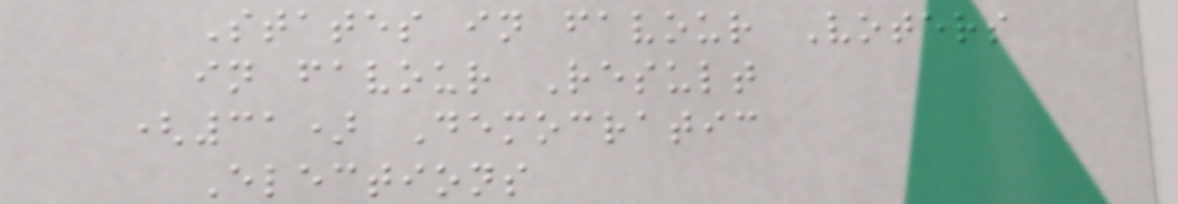States in favour Voters
in favour Result
(31) Democratic
Elections
